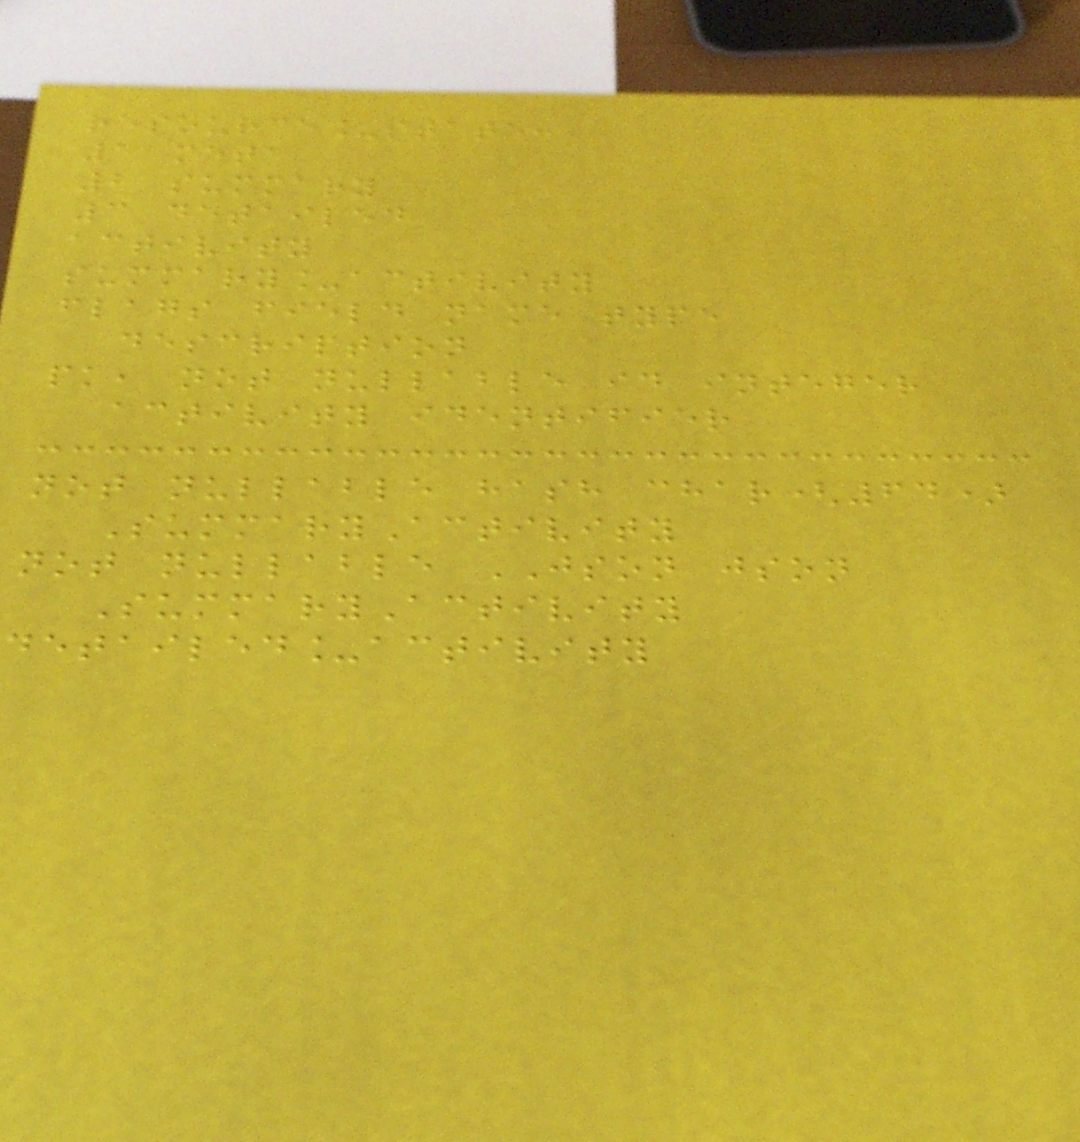resource_state:
1 meta
2 summary
3 detailed
activity
summary_activity
flags field name type
description
pk, not nullable id integer
activity identifier
not nullable hash char(64)
SummaryActivity
not nullable JSON json
SummaryActivity
detailed_activity
